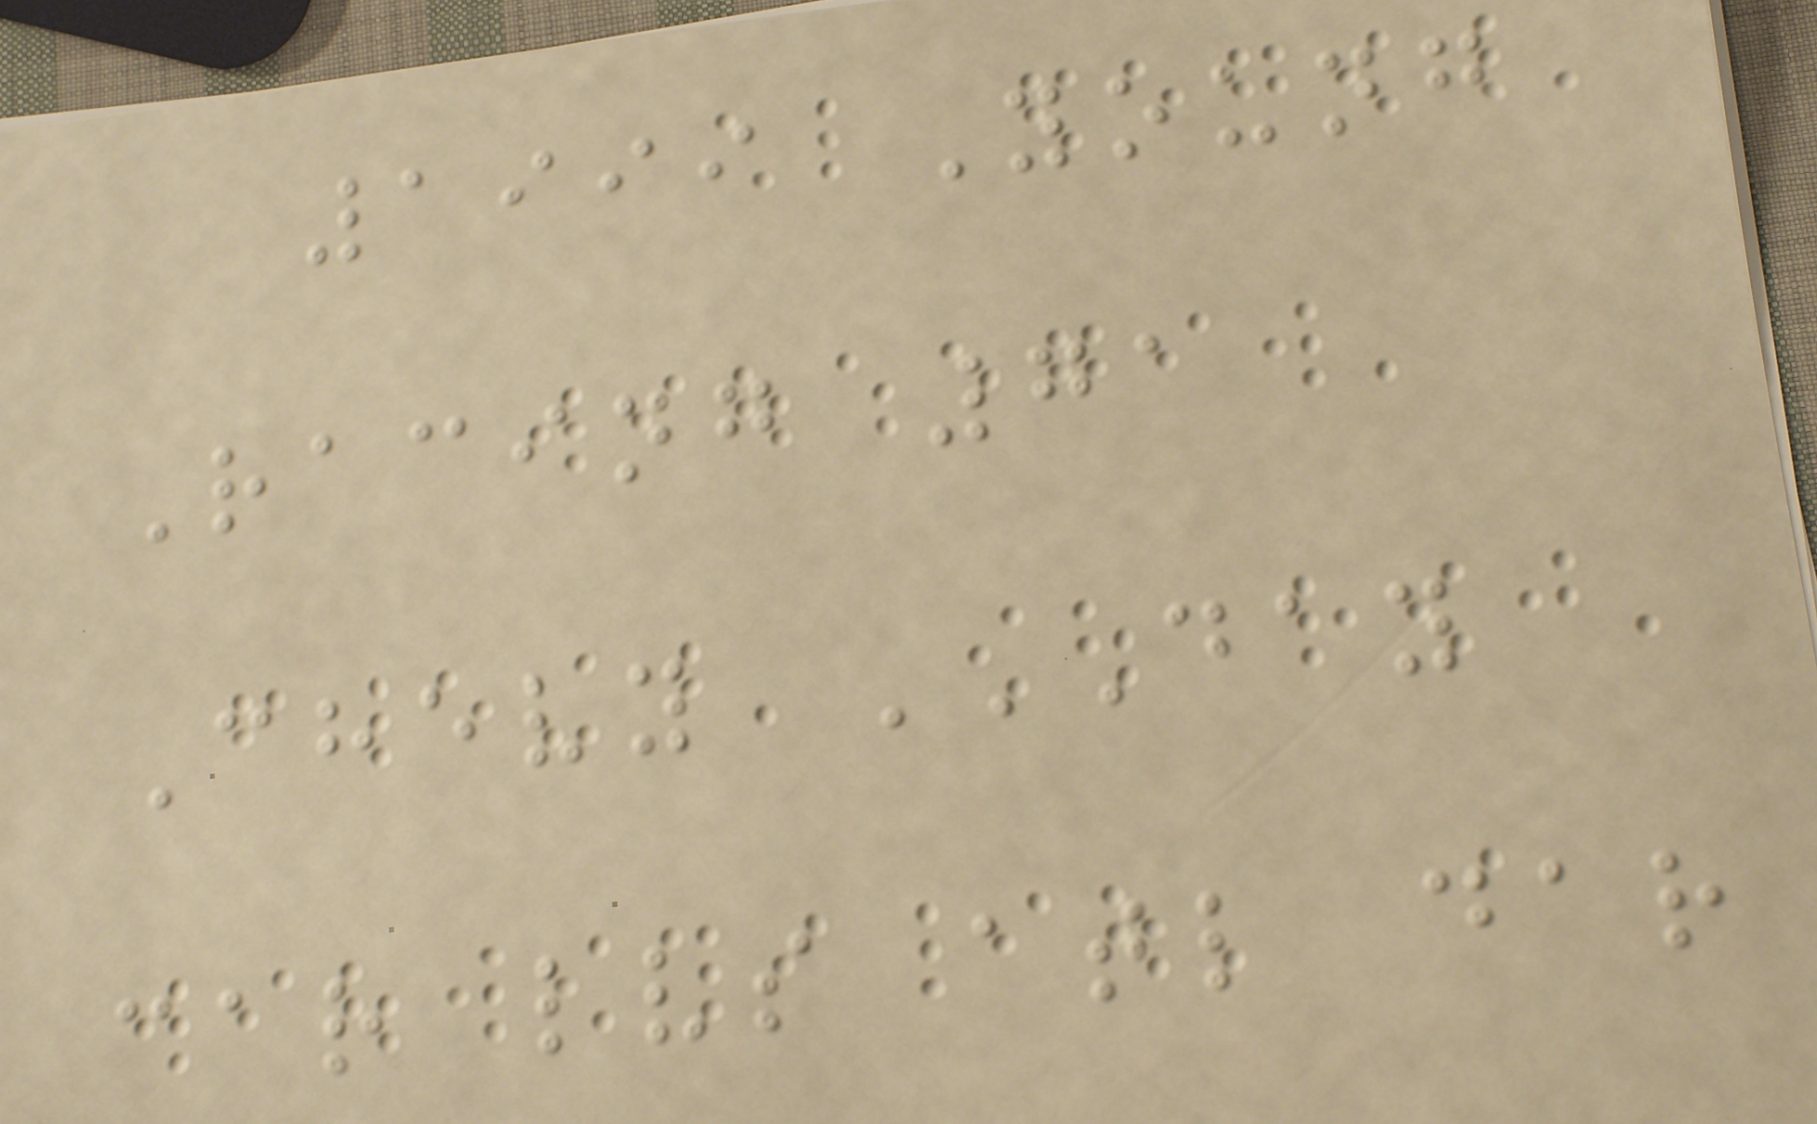1999 Young
Racing 71
Chevy DAY
CAR LVS ATL DAR
